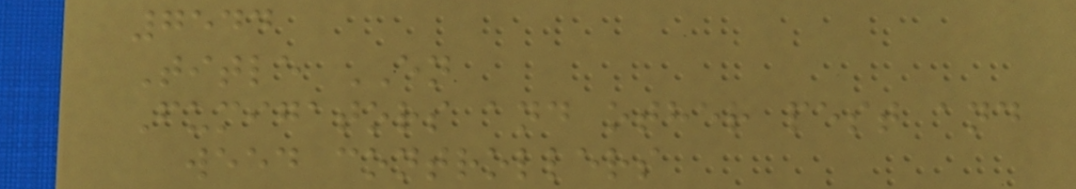7544
Title EN
Fumigators and other pest and
weed controllers
